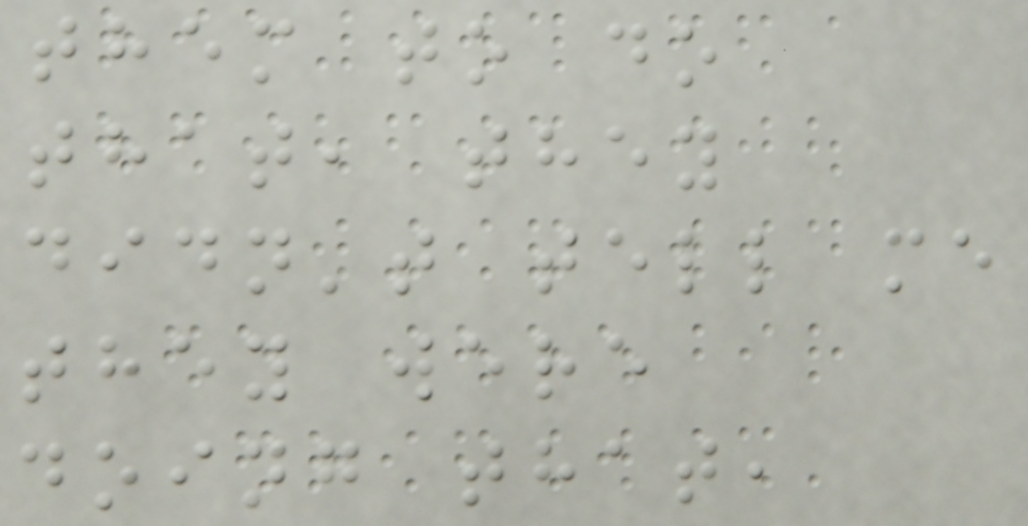them to do
that, they
didn't tell me
they were
doing that,
